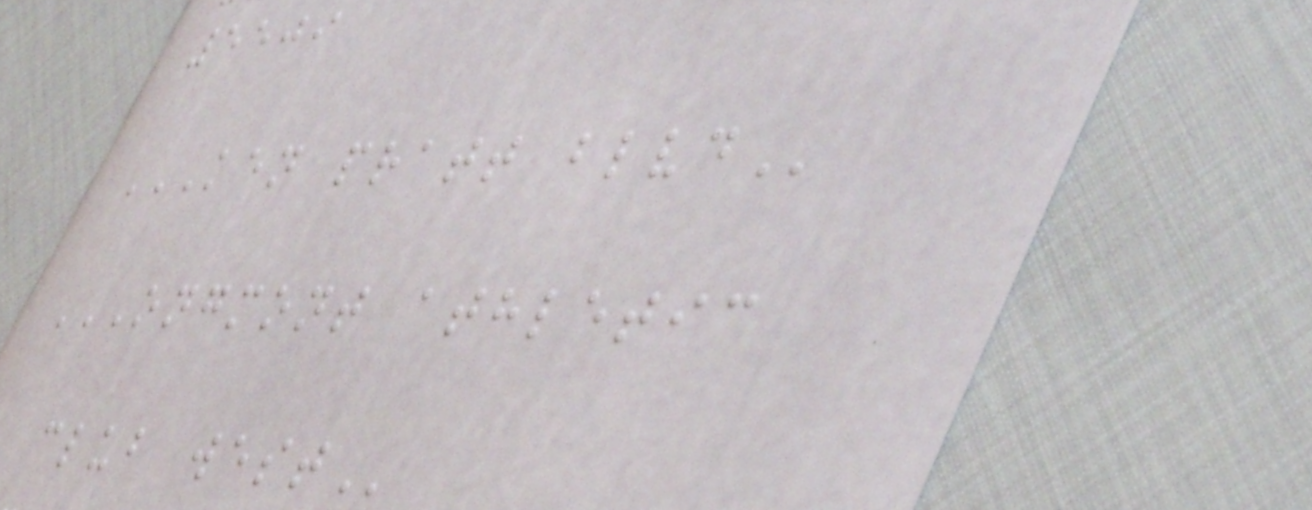5509
KEN PRATT BLVD
ONGMONT ATHLETIC
CLUB WEST
